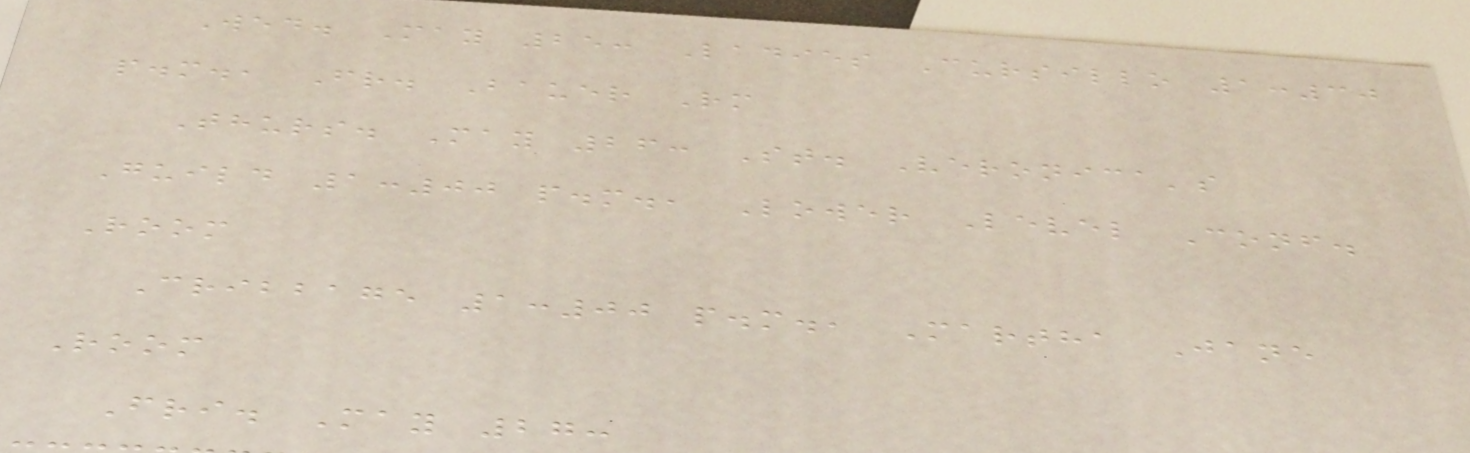Wed. May 25: Ladies Cursillo 1:30
p.m., Fr. Bauer Rm
Thurs. May 26: St. Veronica's
Guild 1:00 p.m., Lower Level Conf.
Room
Cribbage 1:00 p.m., Martha Jane
Room
Fri. May 27:
